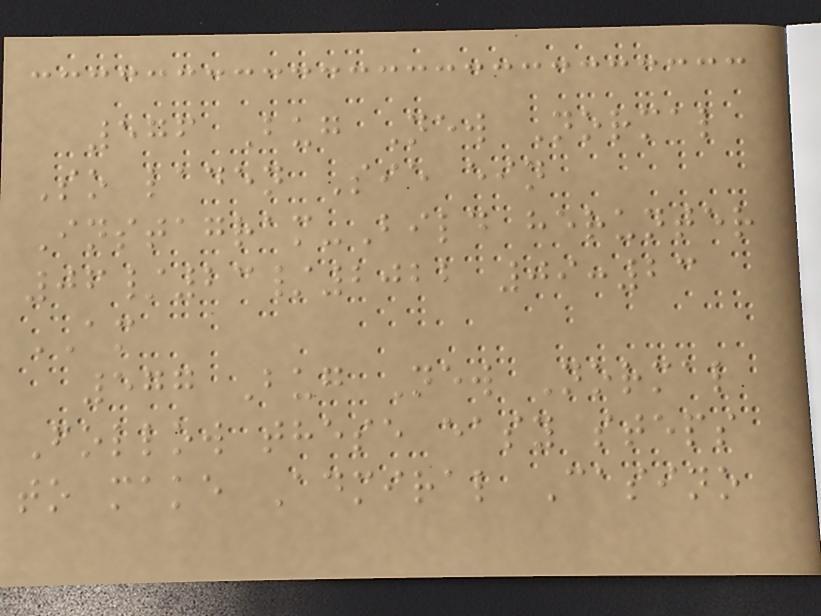576 Bug New Normal
So laden Sie ein
Instagram-Bild herunter
06/23/2022 09:23
AM
577 Bug New Normal
Follow these easy steps
to make Admiral Casino
